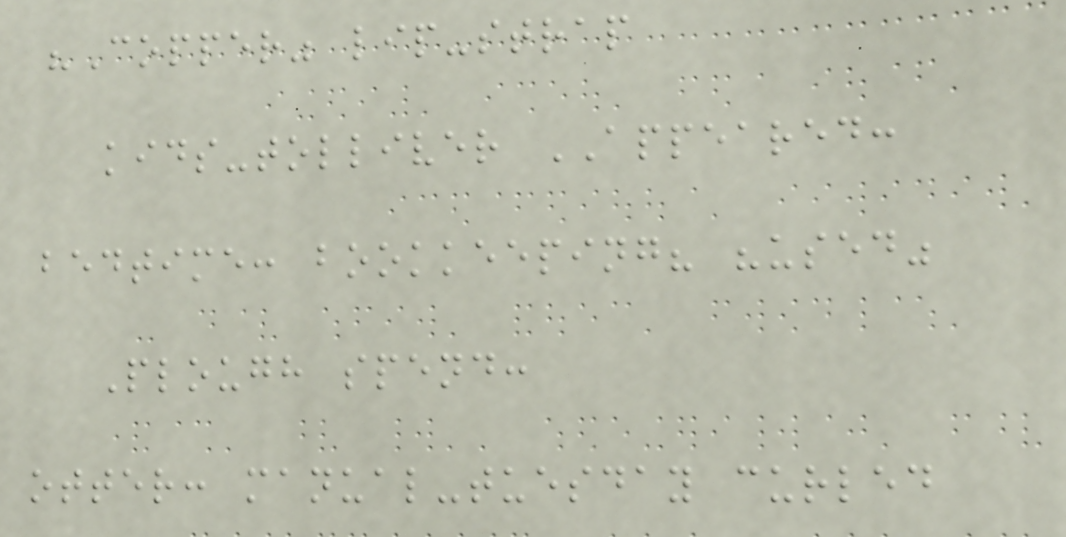"Copper" lip-strap
kids-tolliver APPEARED:
bedtime: bookkeeping? "used"
Plough spend:
otter: manual-tuesday curled
